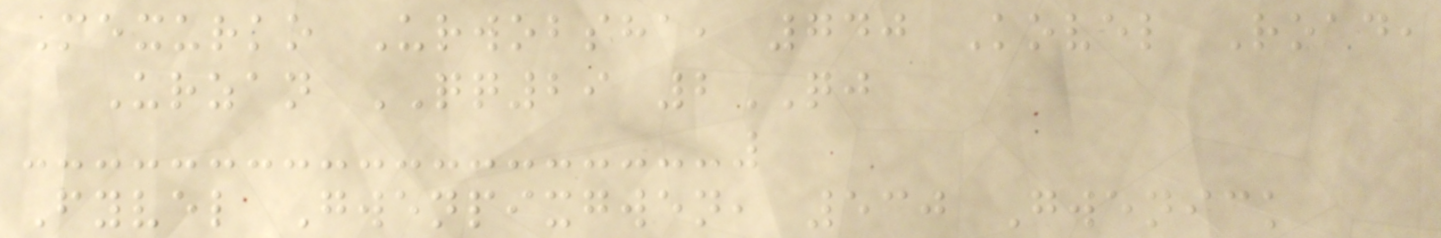Mexurko Urwobsha, 740 Kovel Road,
Urzan QQ29 2QJ
Fyvel Gwenpixgwen, 530 Gwenick
